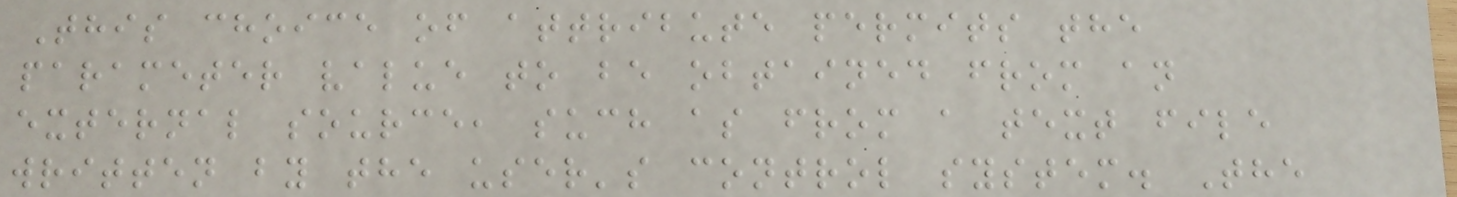This choice of attribute permits the
parameter value to be obtained from an
external source, such as from a text file
written by the user's control system. The
